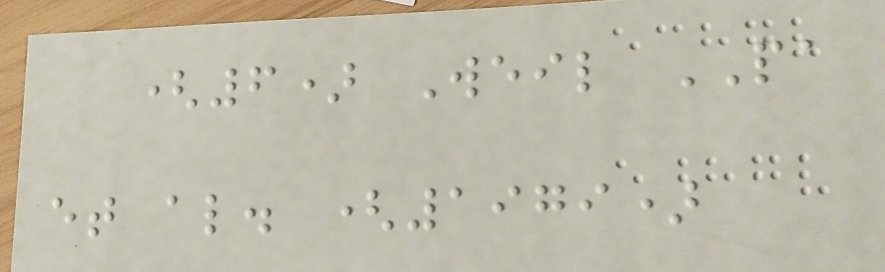(6) Weil PA
et al. (1979)
